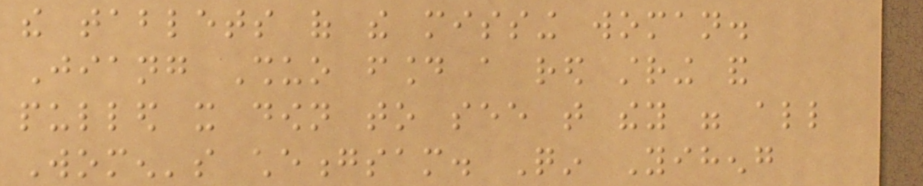the tablets of the missing woman.
Jiang Shuo found a red string and
pulled it down to see that they were all
Women's cheongsam. Qin Yiheng
